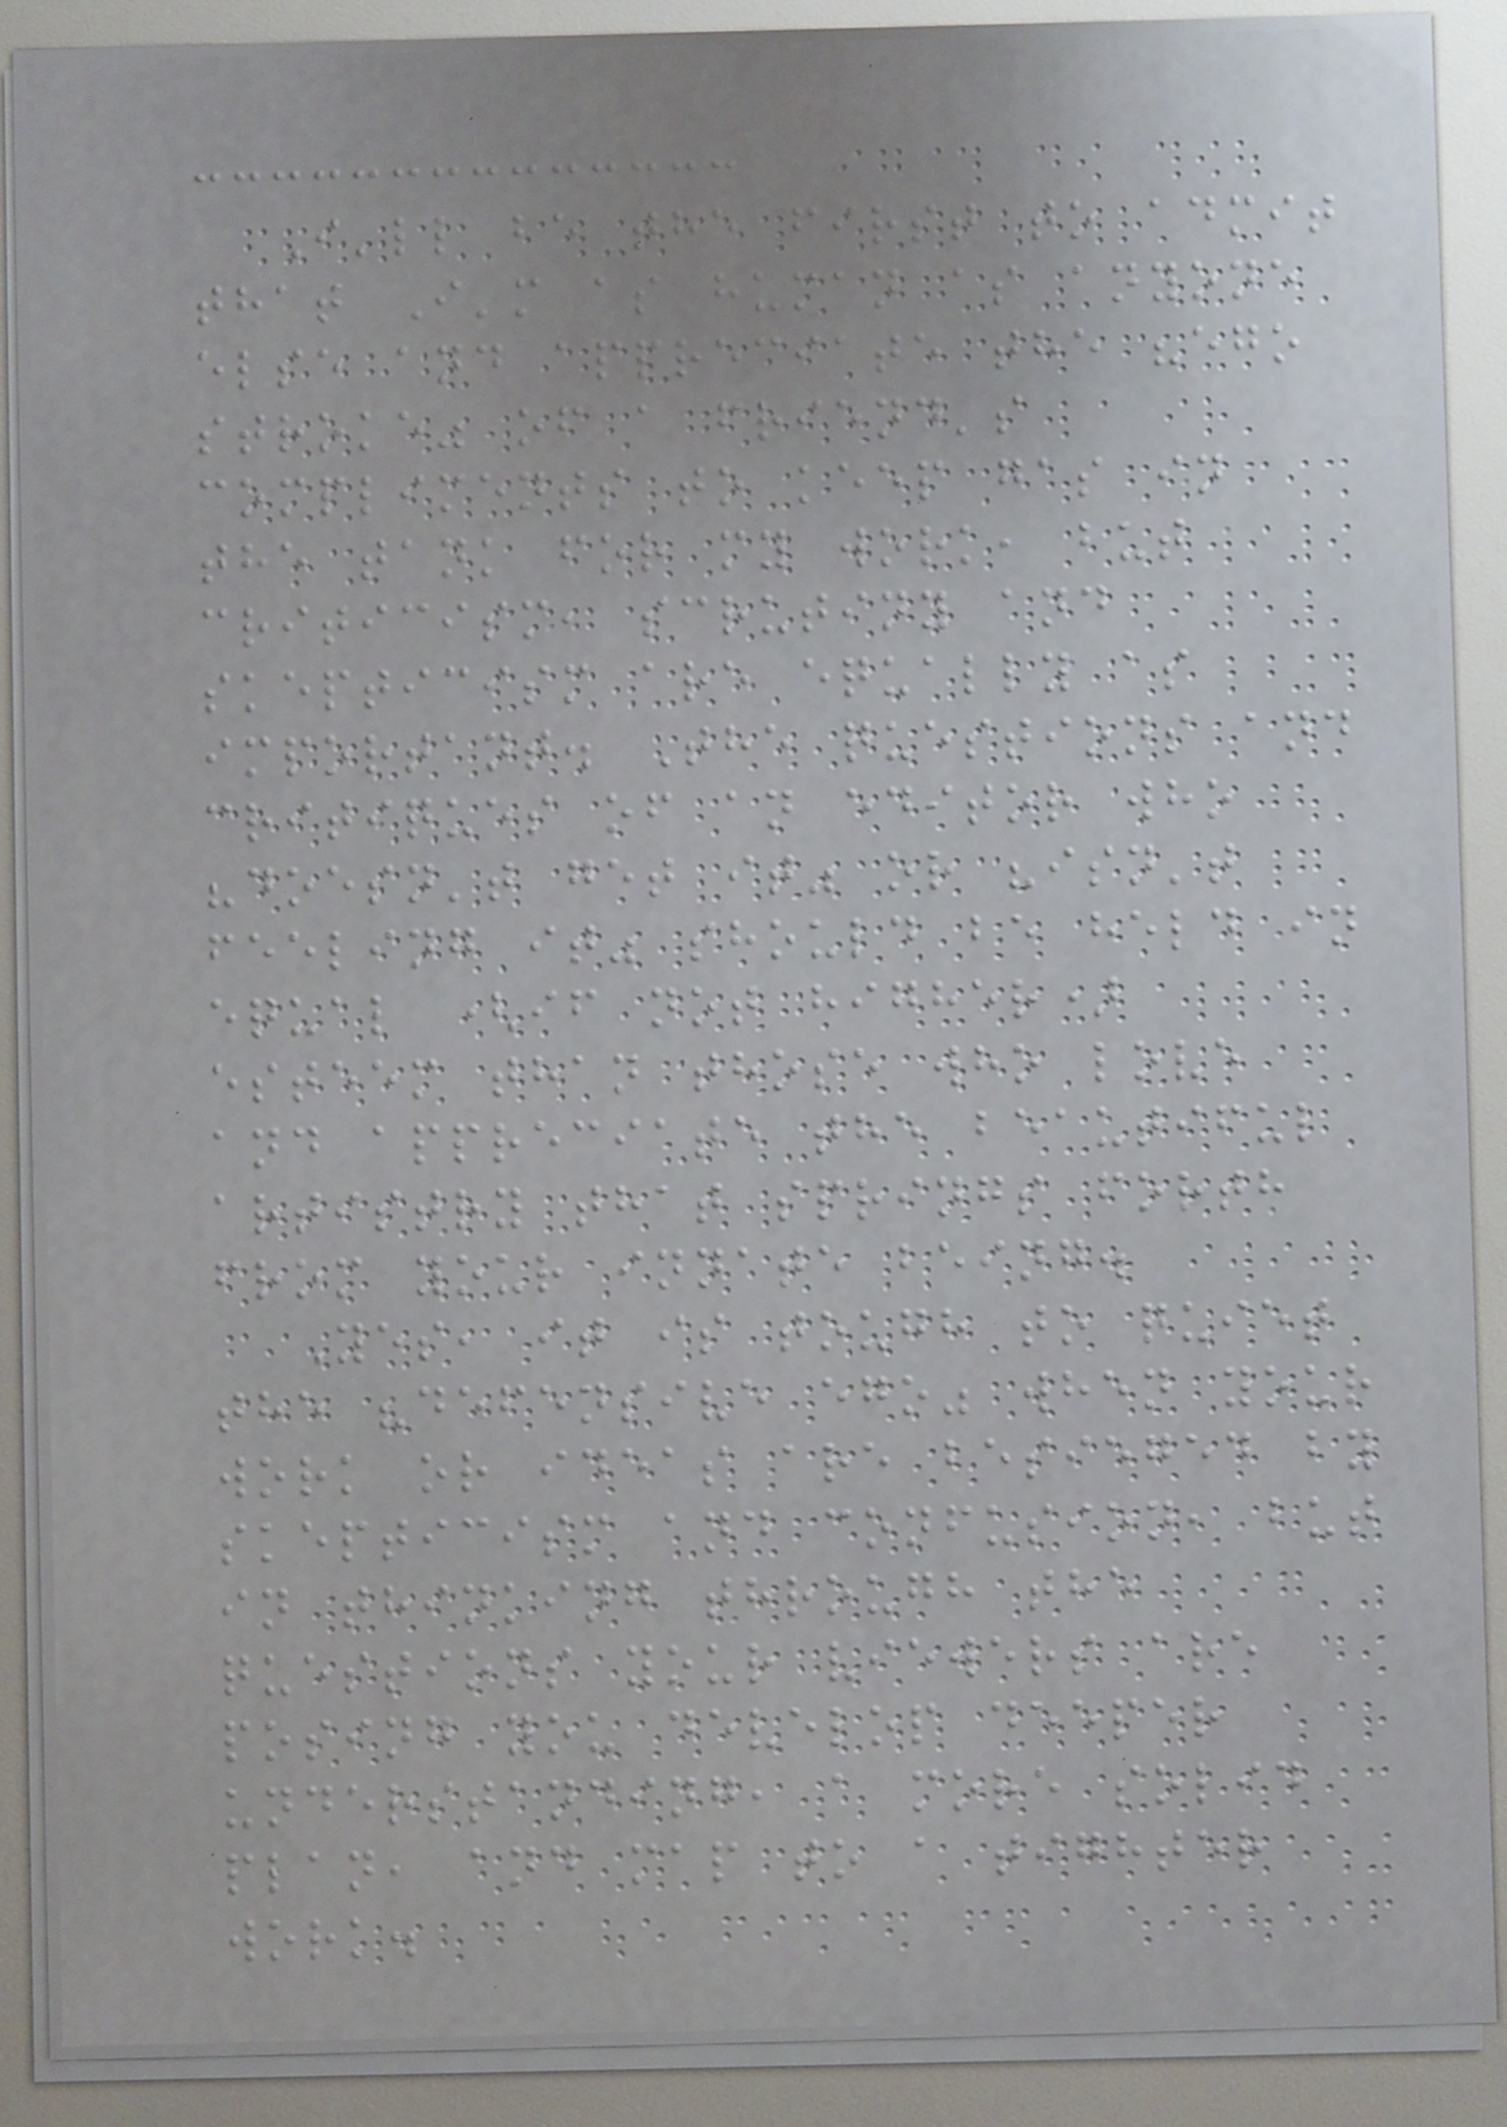I'll be the first to admit
that I'm as human as anyone
else and appreciate the "ego
stroke" of a friend's
compliments to keep gas in
the tank for my work, but
criticism, scrutiny and
skepticism are equally as
important. The questions and
critiques of an editor who
"doesn't get it" or "isn't
feeling it" should be held in
equal (if not higher)
esteem than those who love
and appreciate the beautiful
artistry that springs forth
from your innate being.
Yes, it is tough to quiet
the "defensive ego" when your
work or ideas are besieged by
skepticism and confusion, but
in thinking through the
questions your viewers are
posing you develop deeper
understanding, a more solid
plan, and map to a tighter
work.
